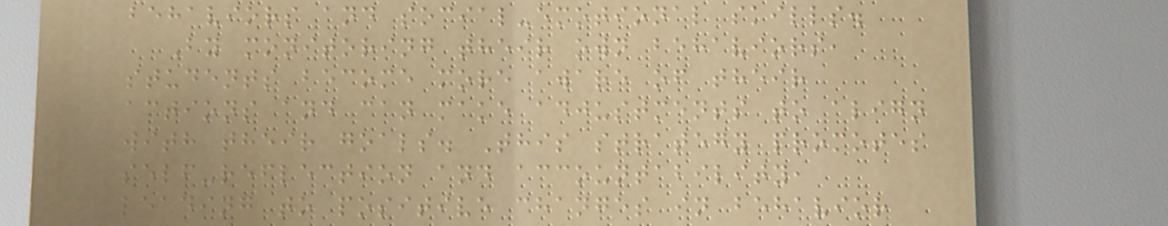behaviors and social-emotional skills.
By monitoring their own behaviors,
students become more aware of their
actions and can make adjustments to align
with their goals. This strategy promotes
self-reflection and accountability,
leading to positive changes in behavior
